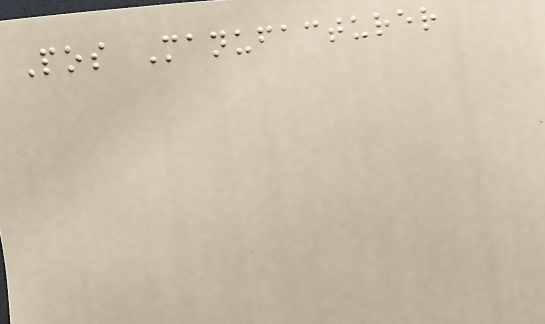Pos Manufacturer
